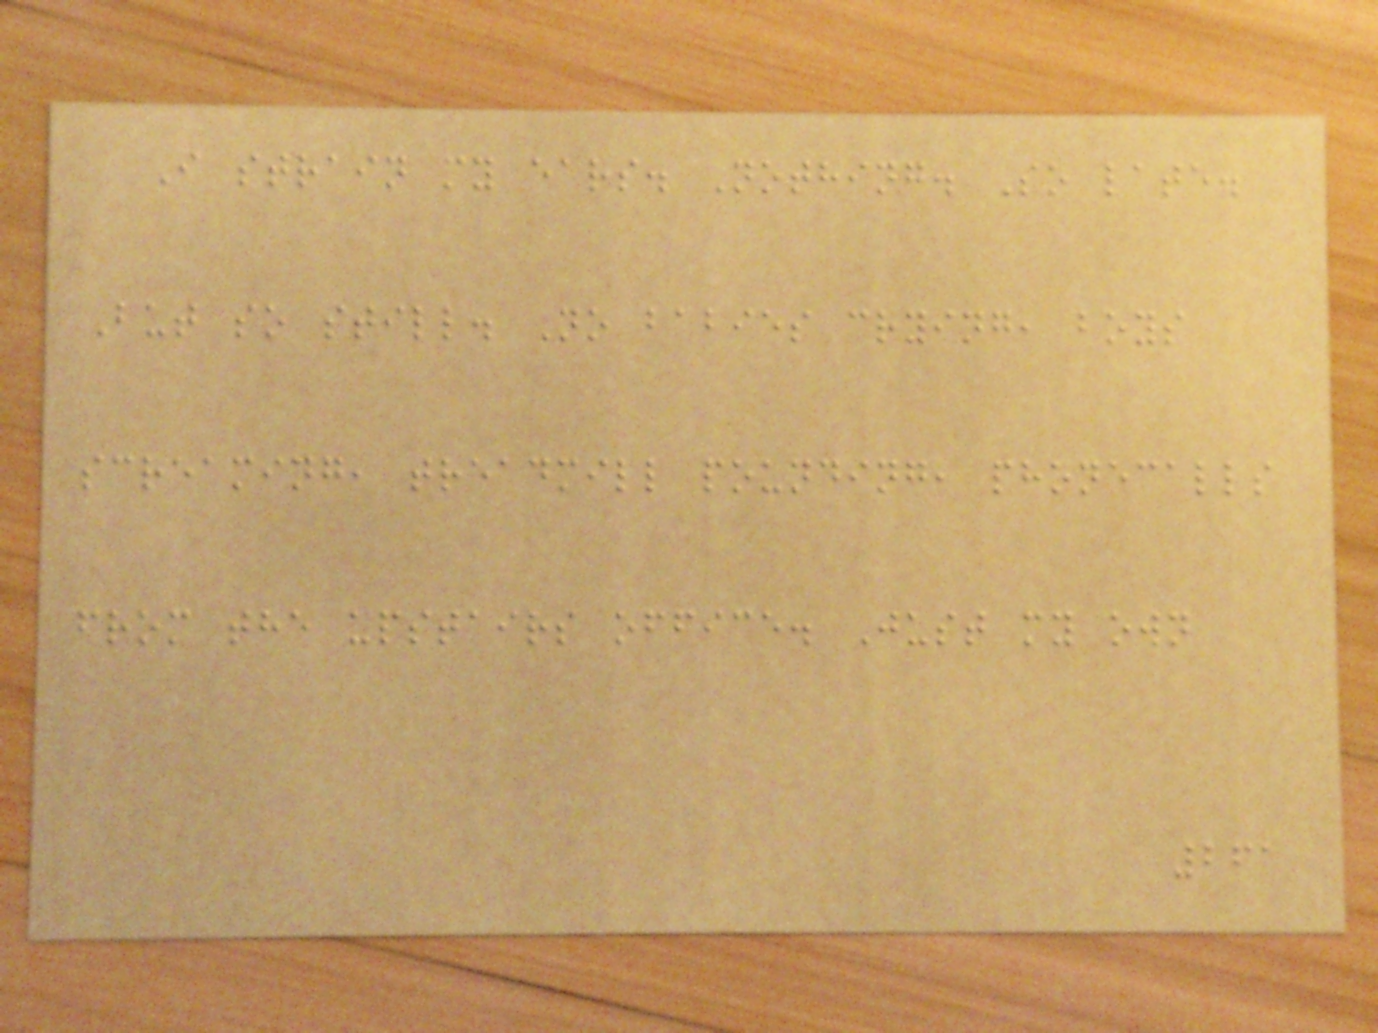I strain my ears. Nothing. So late.
But so still. No babies crying, boys
screaming, treadmill pounding, phonecalls
from the upstairs office. Just my own
261
